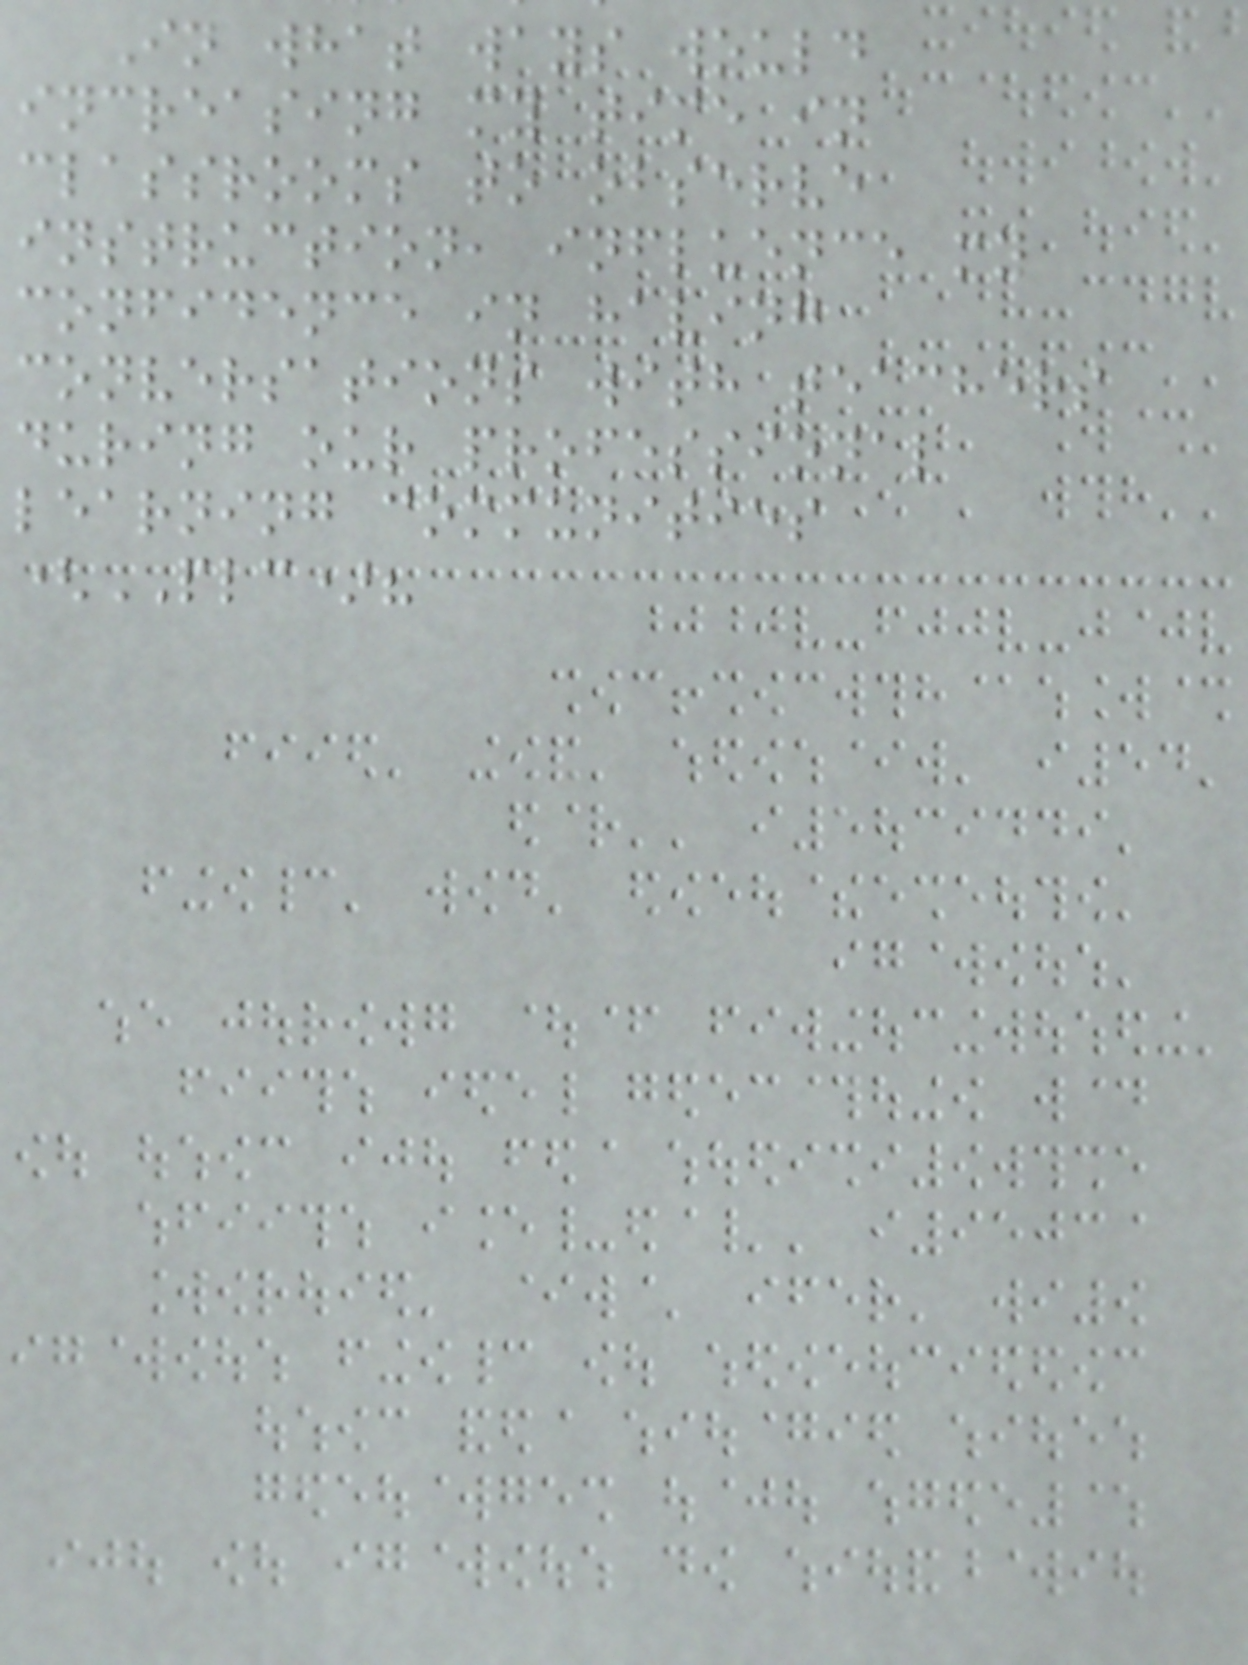In what ways would
increasing my time in
classrooms to observe
instruction, influence my
confidence in having
conversations with teachers
during our professional
learning communities
(PLC)?
